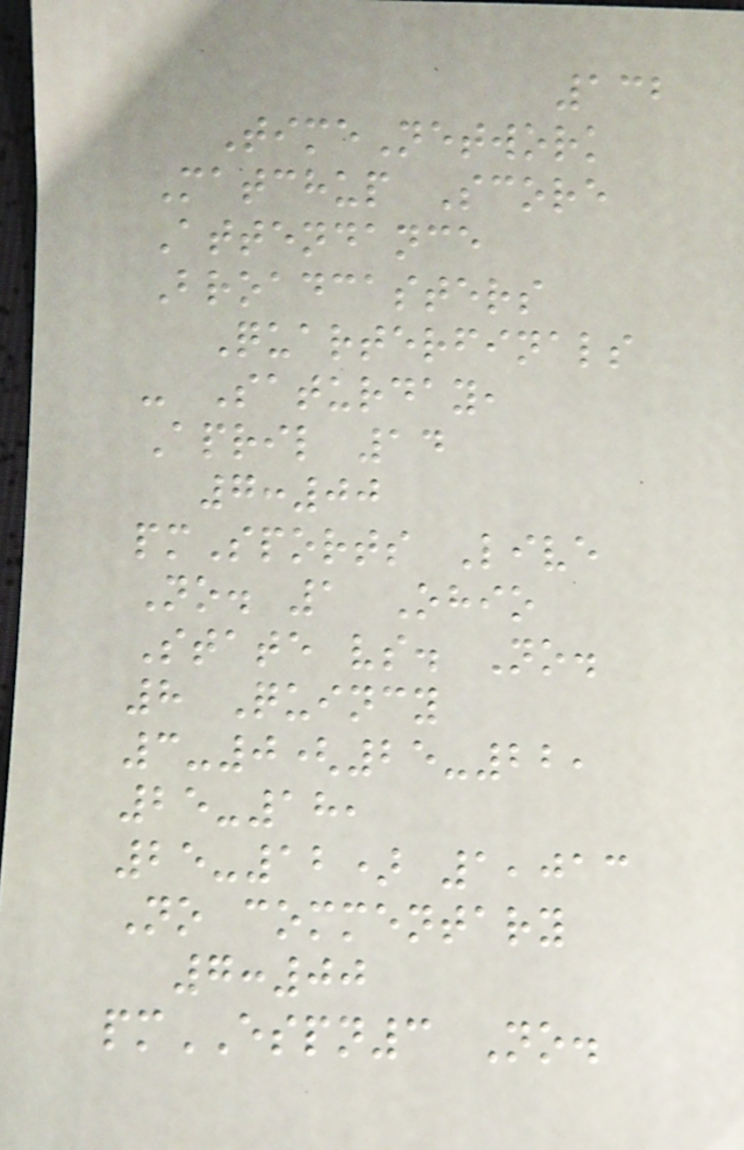132
TimeNetwork
Matchup Score
Attendance
Broadcasters
Quarterfinals
- Saturday,
April 14
7:00
pmSports Live
No. 1 Ohio
State vs. No.
8 Quincy
3-0(25-22,
25-18,
25-12) 1,013
No commentary
7:00
pmESPN3 No.
